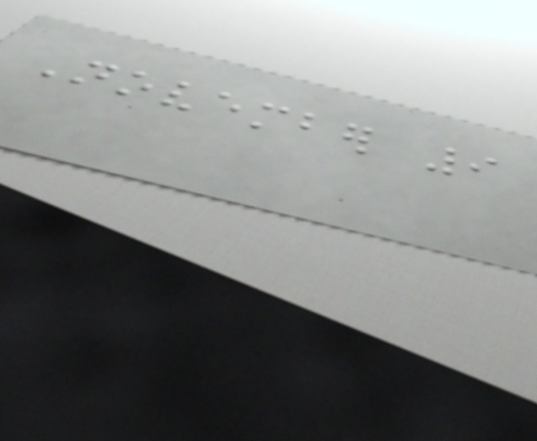November 9
